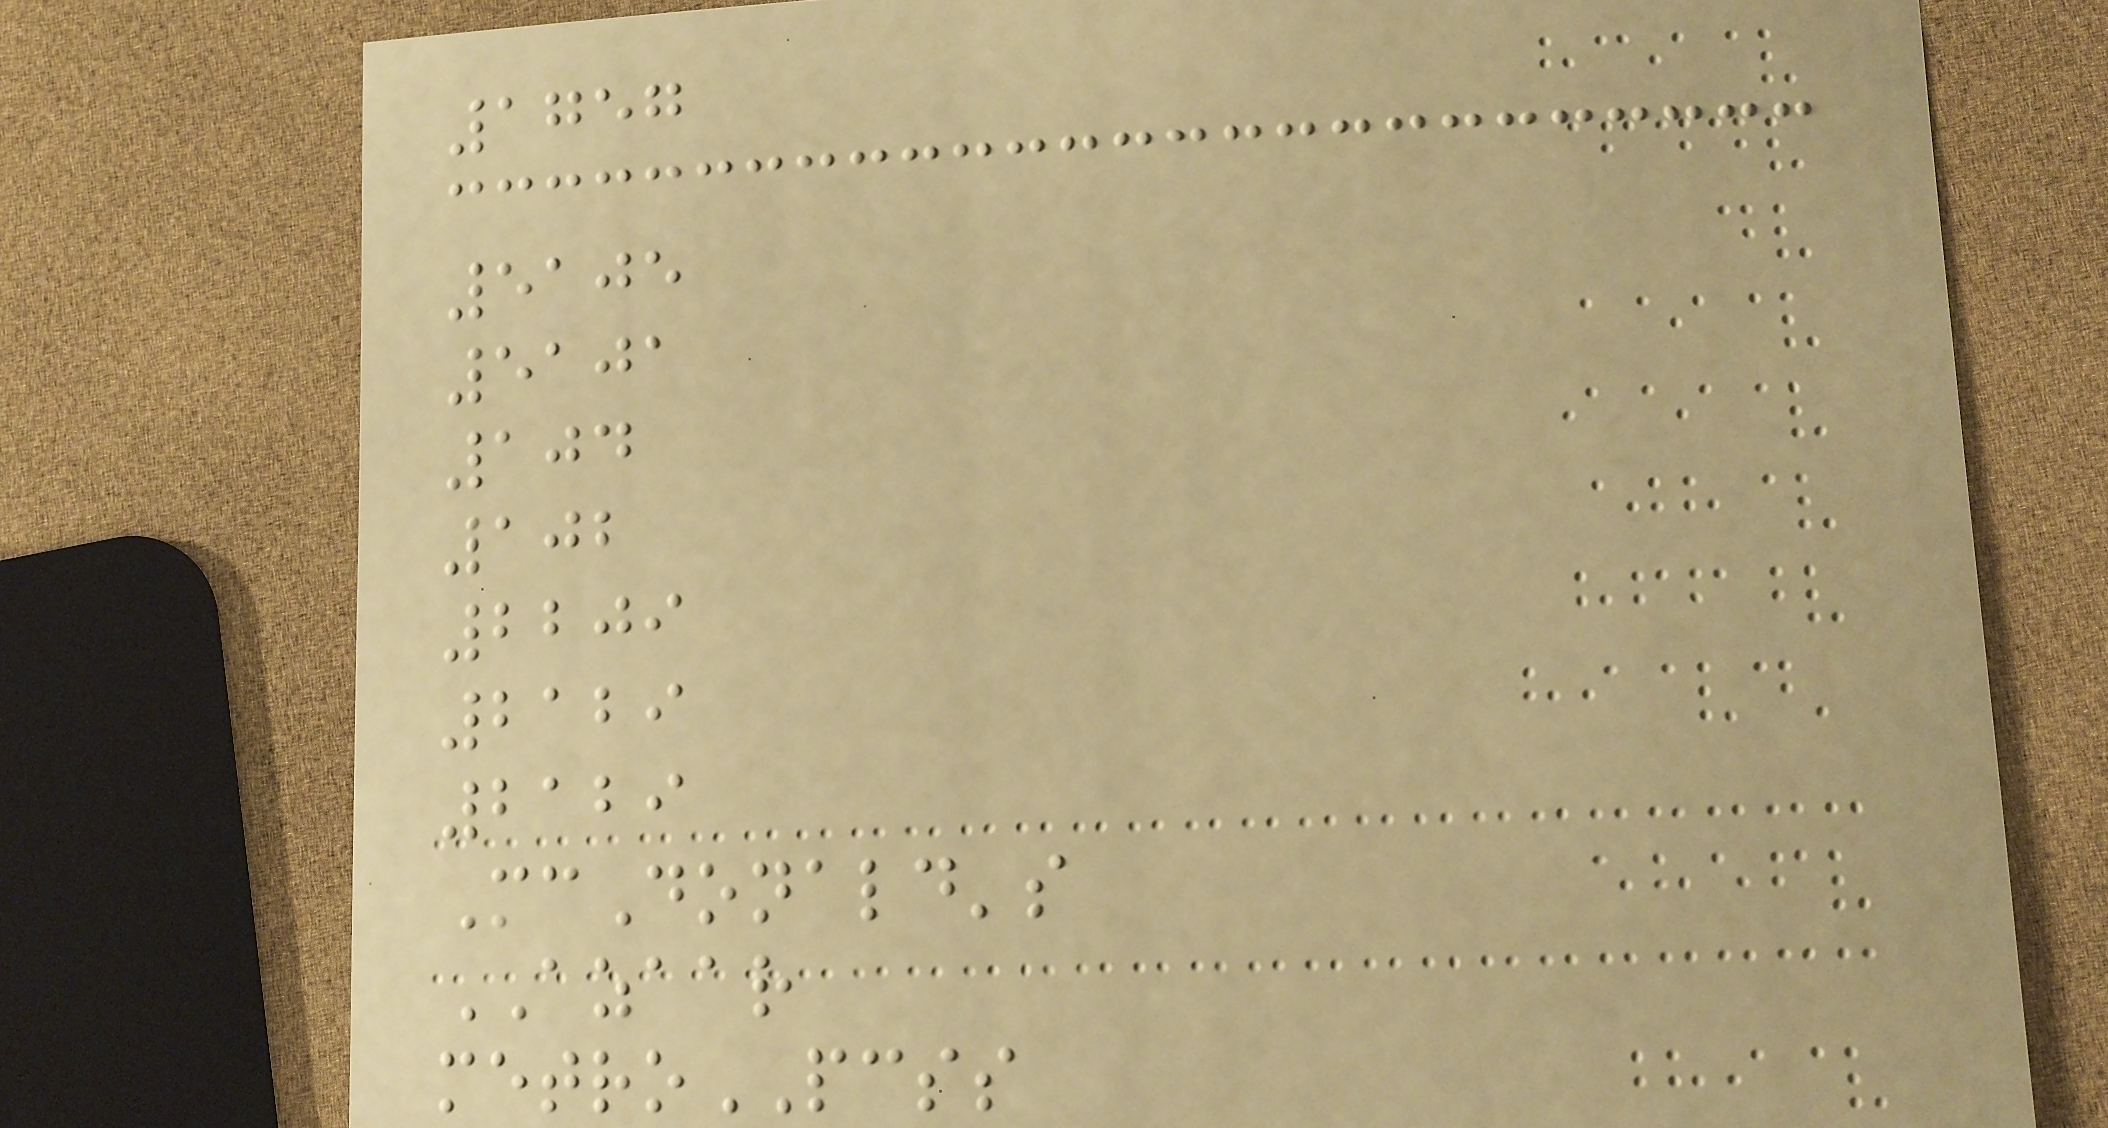1757
5105
5101
104
102
2209
2129
2129
McDonald's
AZAAR
metroPCSS
